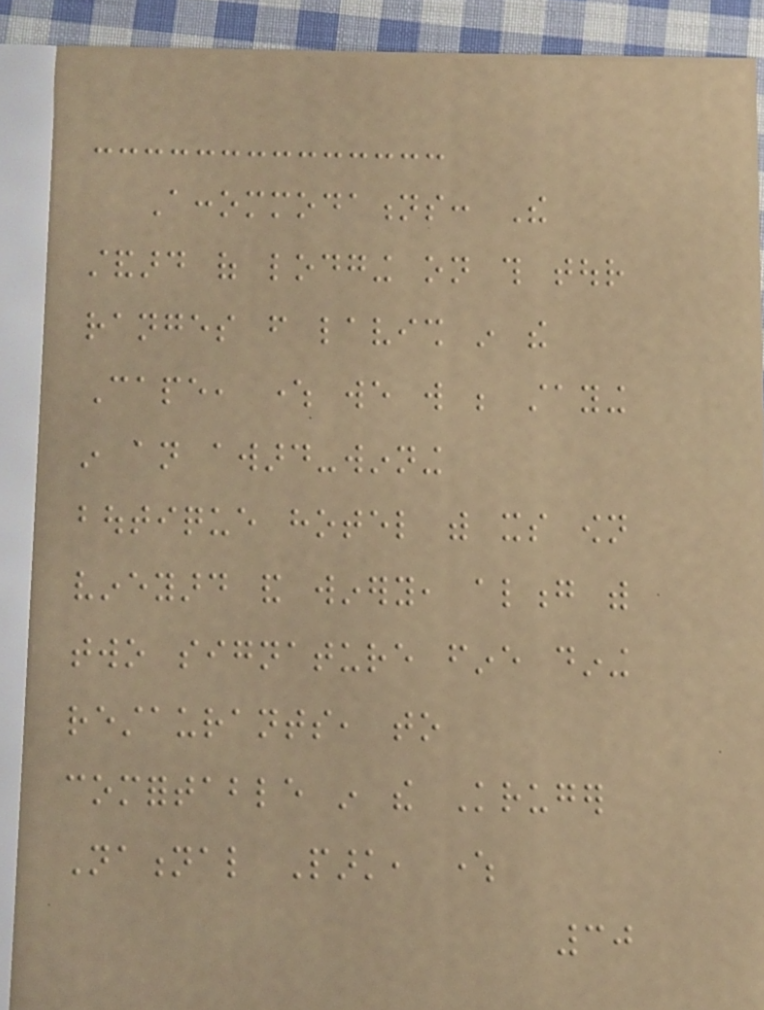Accommodations: The
standard of lodging on this tour
ranges from lavish in the
Cape, where we will be staying
in an award-winning
boutique hotel with its own
vineyard and winery, along with
two signature fine dining
restaurants, to
comfortable in the Kruger
National Park, where
30
